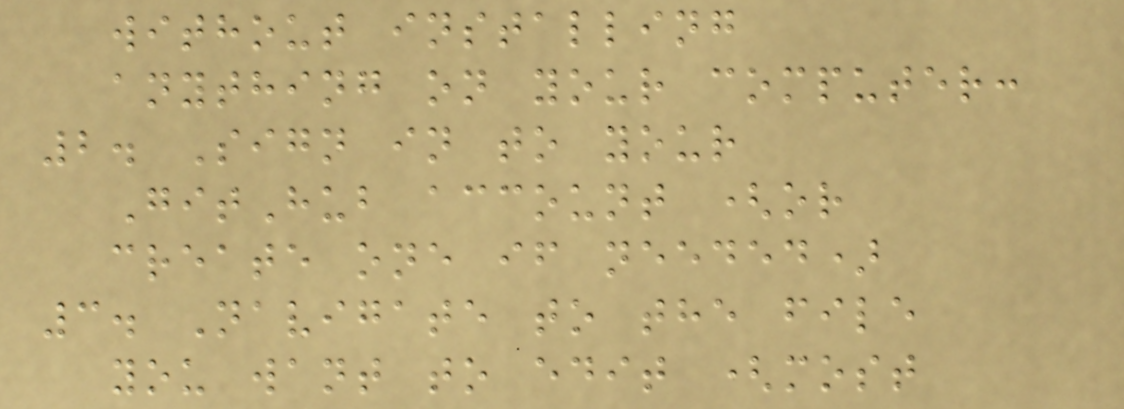without installing
anything on your computer:
2. Sign in to your
GitHub account (or
create one if needed)
3. Navigate to the file
you want to edit (most
